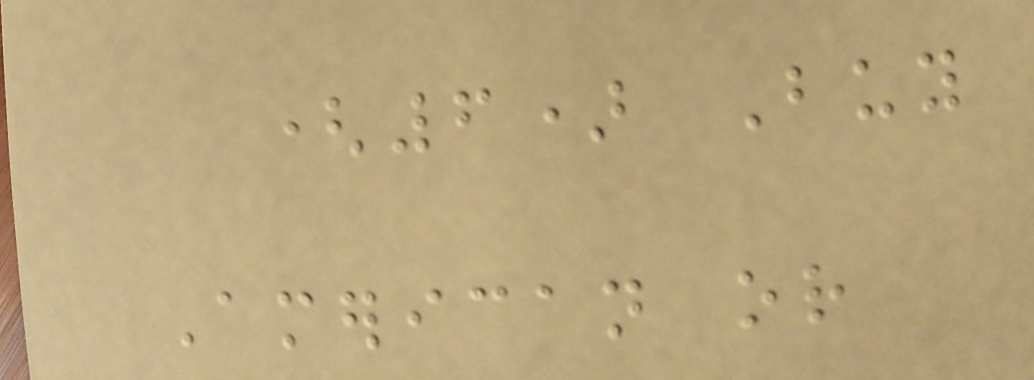(6) Buy
American or
